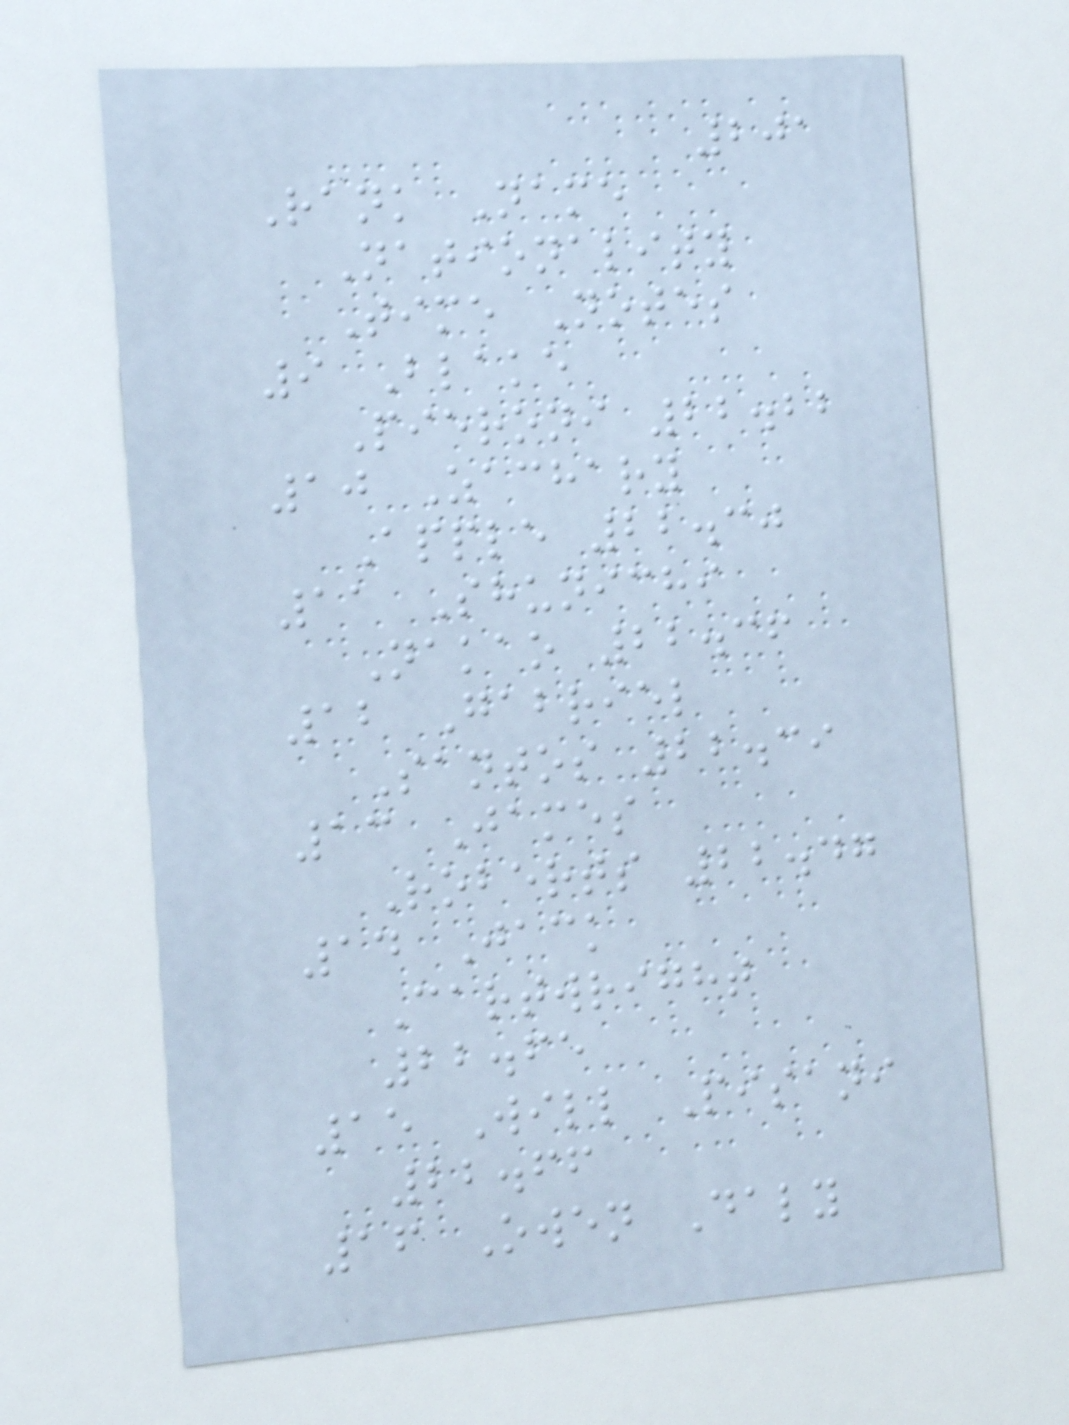201
Rank Name
Nationality
Time Notes
9 Blake
Pieroni 22.22
10 Zachary
Apple 22.30
11 Shunichi
Nakao 22.36
12 Gabriel
Santos 22.39
13 James
Roberts 22.47
14 Jack
Cartwright
22.65
15 Will Pisani
22.66
16 Owen Daly
